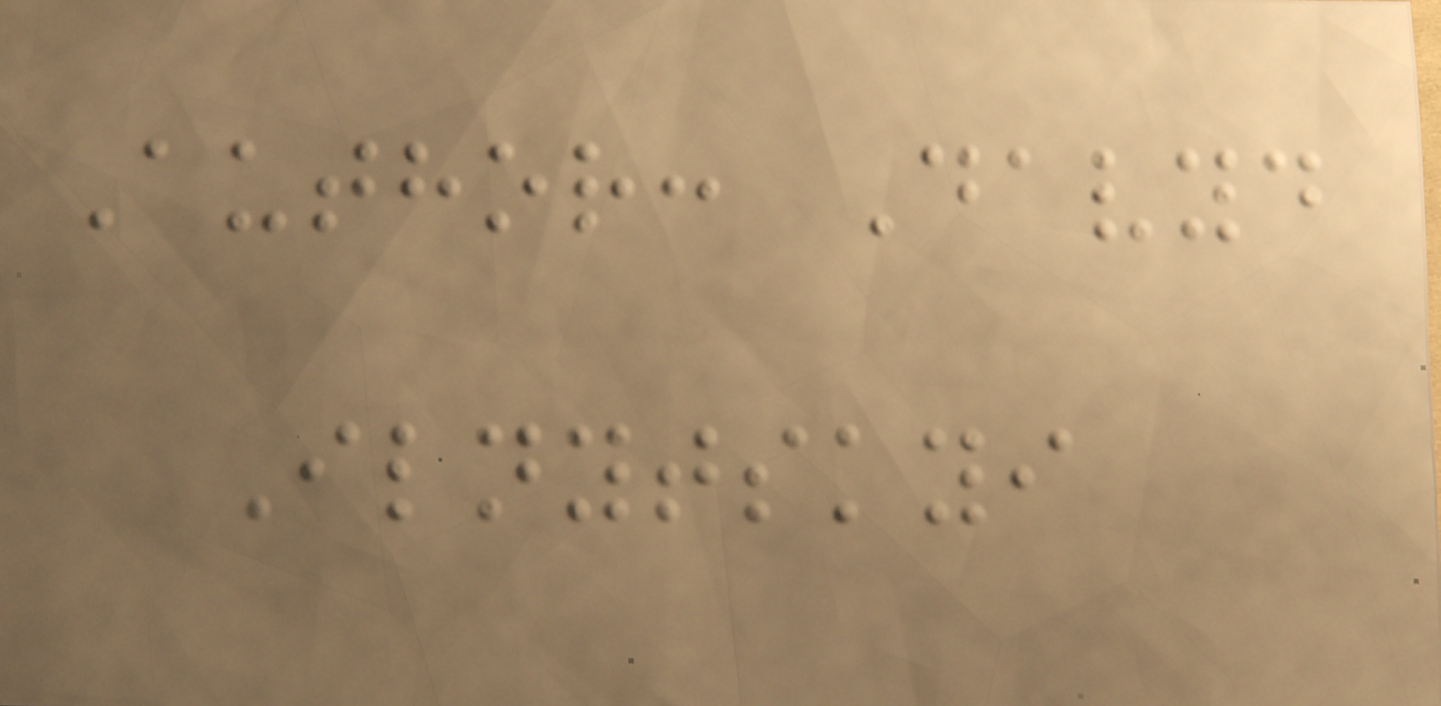Author: Davyd
Ilnytskyi
